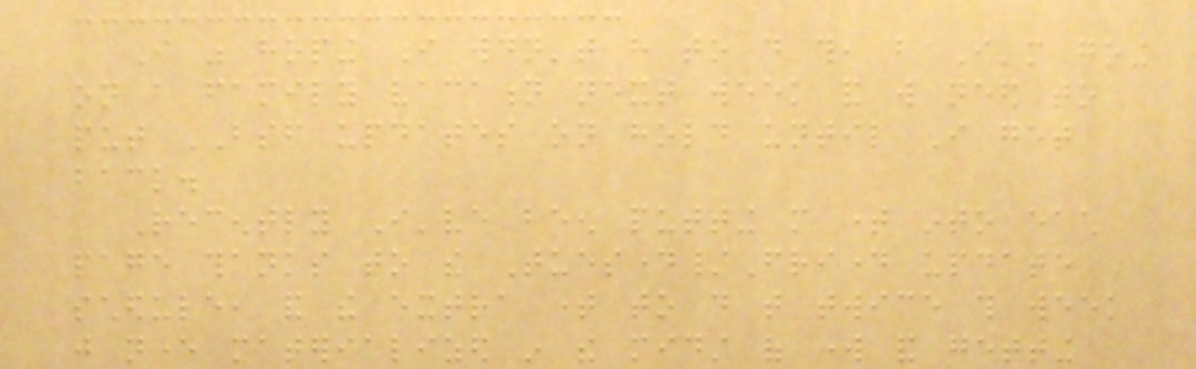I was hoping I wouldn't have to do this, but I'm going
on a family vacation next week and will need to
put BSF updates on hold until I get
back.
Recently I've been putting more time into each
page thanks to the Tuesday/Friday update
schedule, and the extra time to do that twice this week
just never materialized in the midst of work and getting
